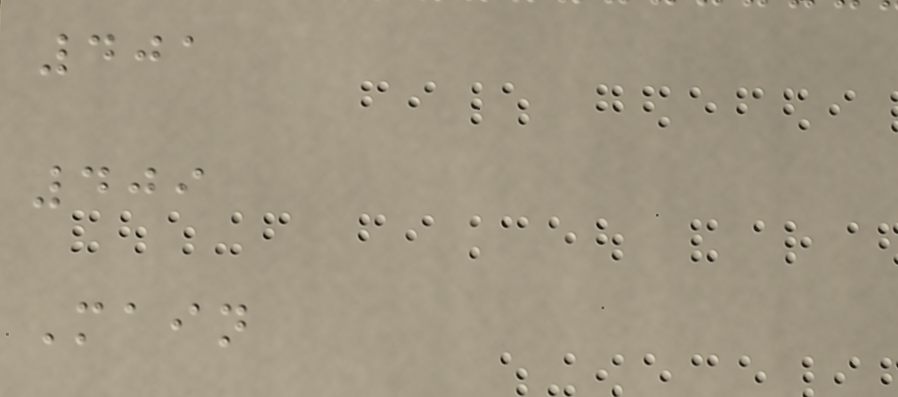401
409
Main
